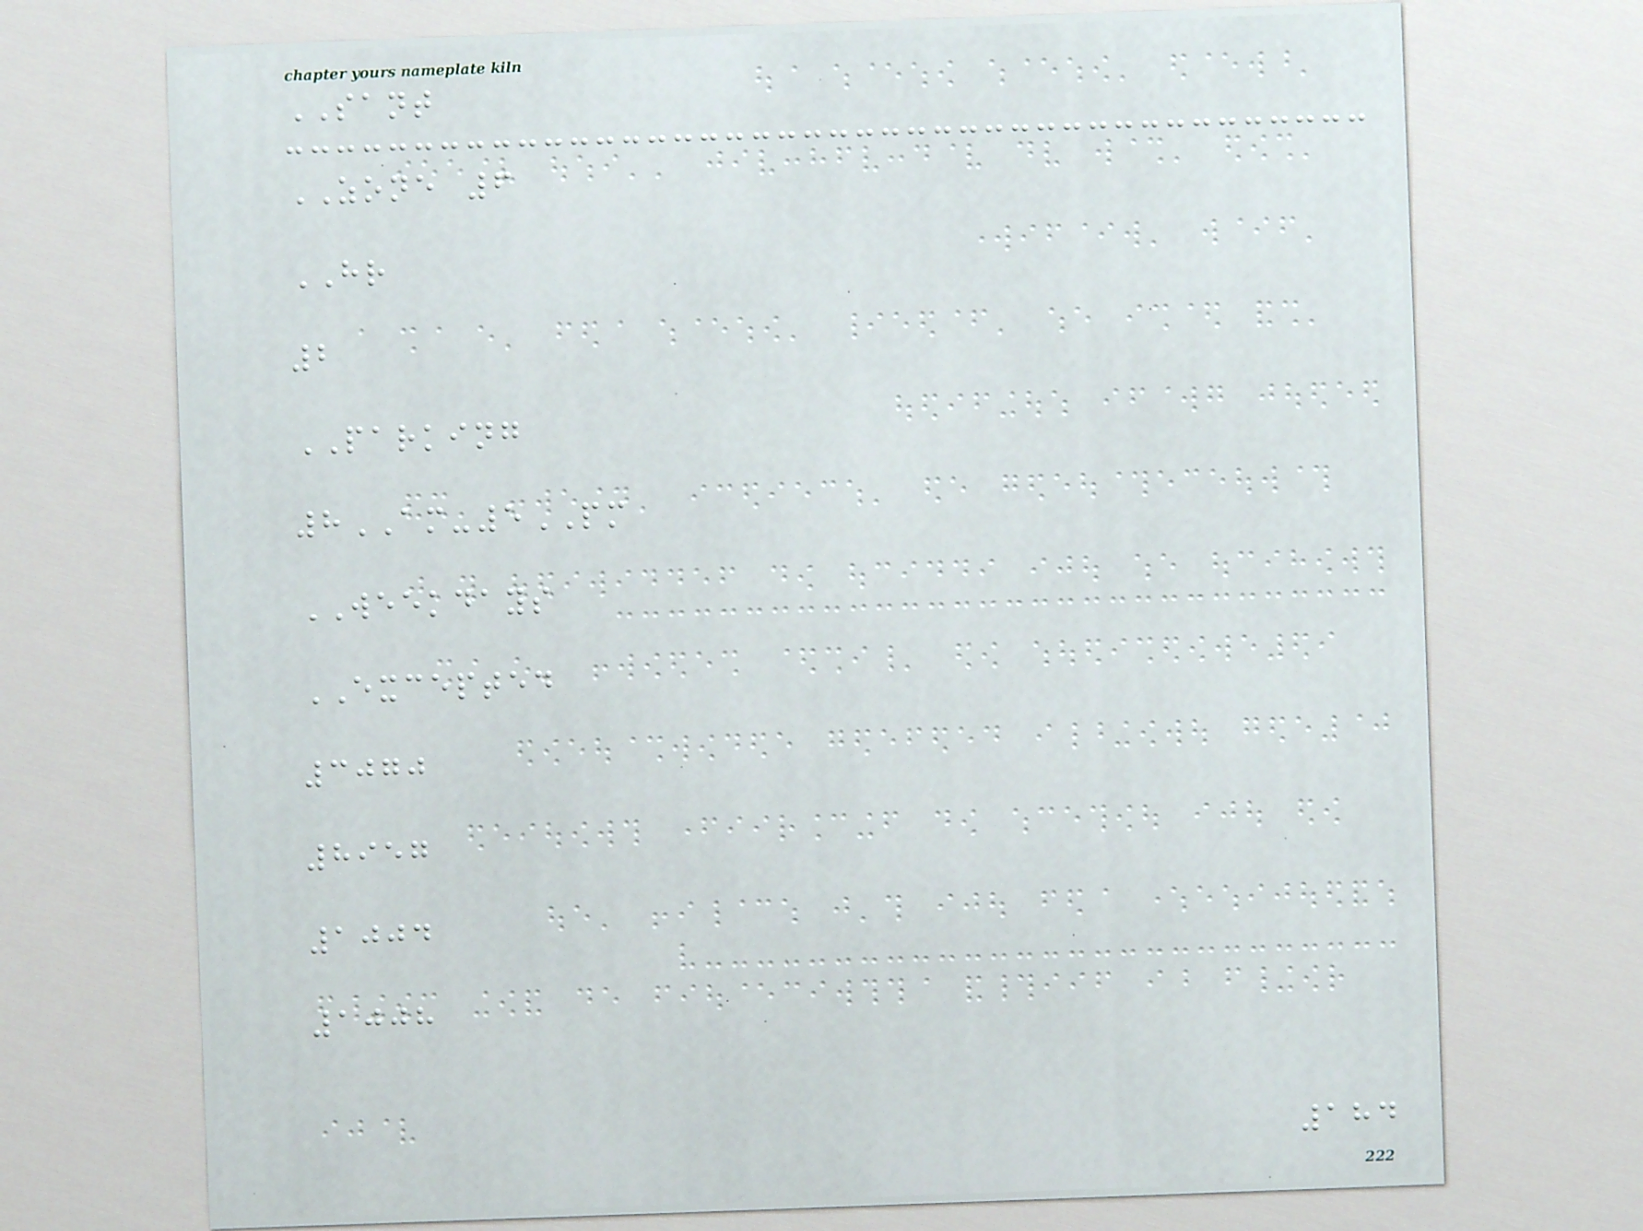SANT
ZONE 6
HR
2
PARKING
8AM-5PM
WEEKDAYS
EXCEPTED
3070
8957
1004
1008
184
